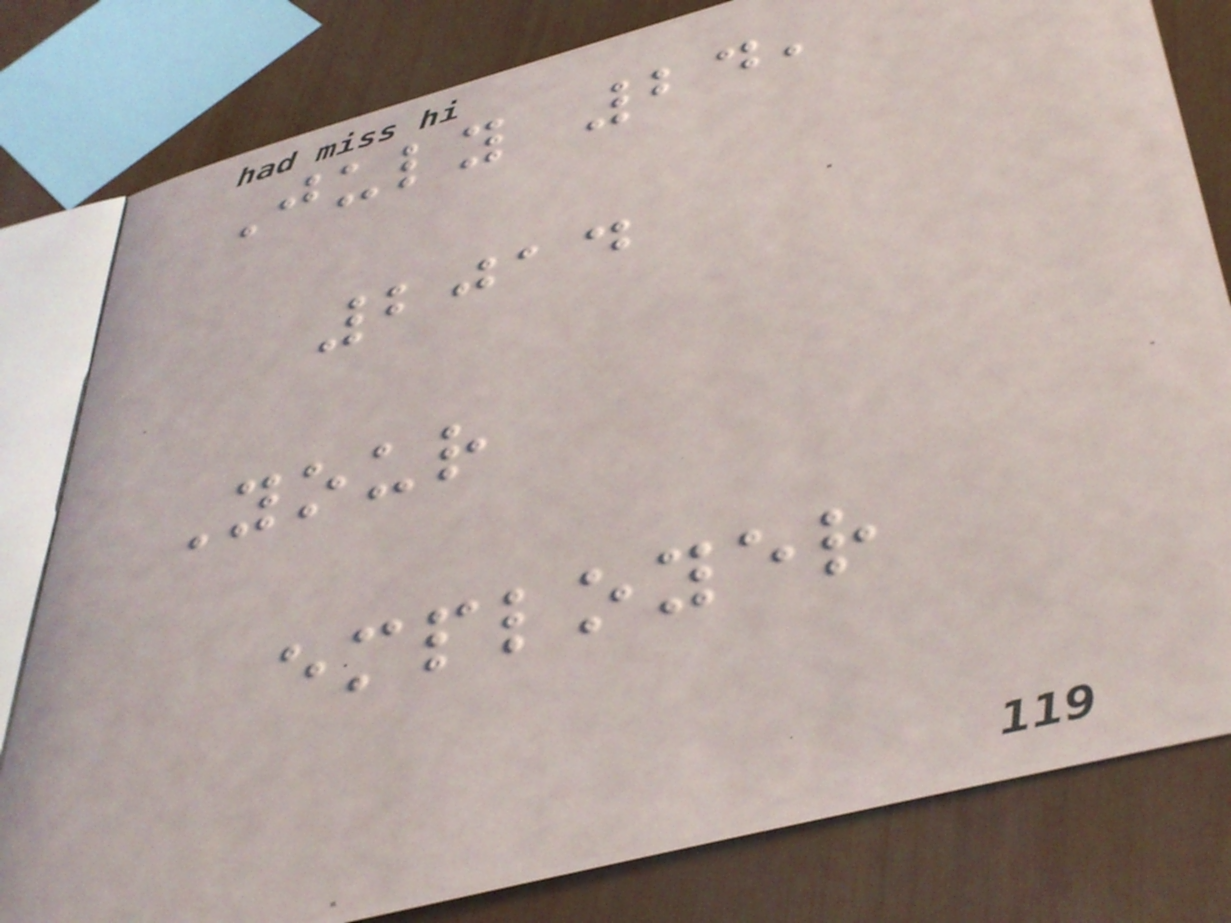July 24,
2014
Your
employer
